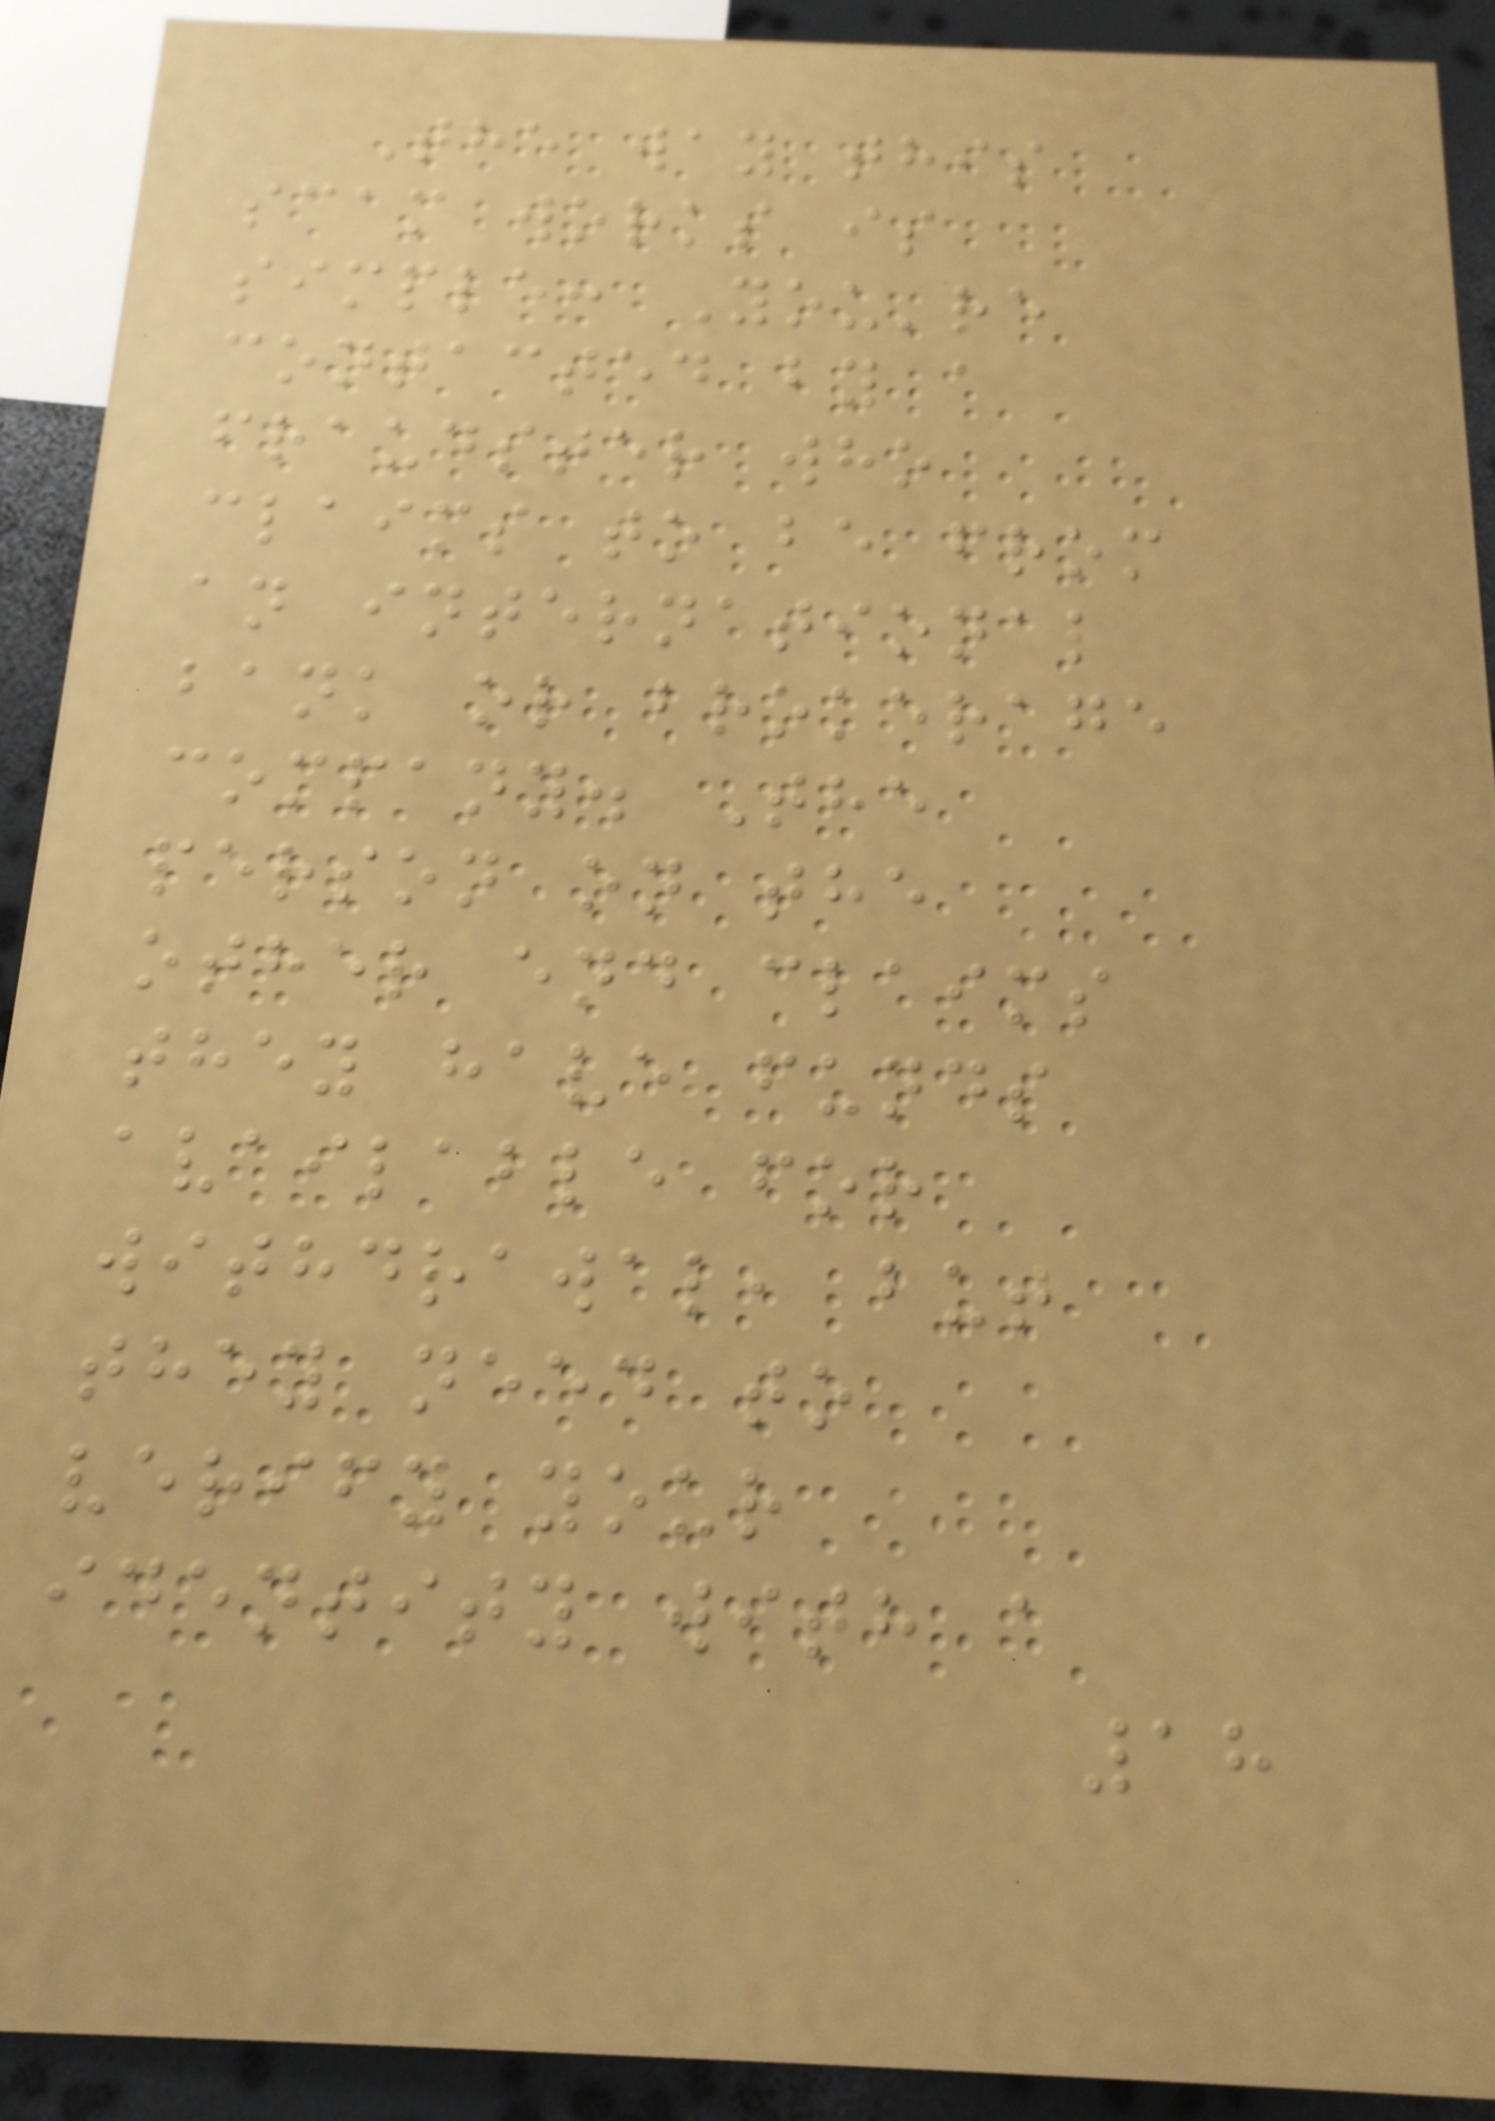The way this
scam works is
simple: You're
contacted by a
fraudster who
claims to be from
an international
bank or brokerage
company. The
person on the
other end claims
they have funds
available for
withdrawal, but
they need to
verify your
identity with a
18
